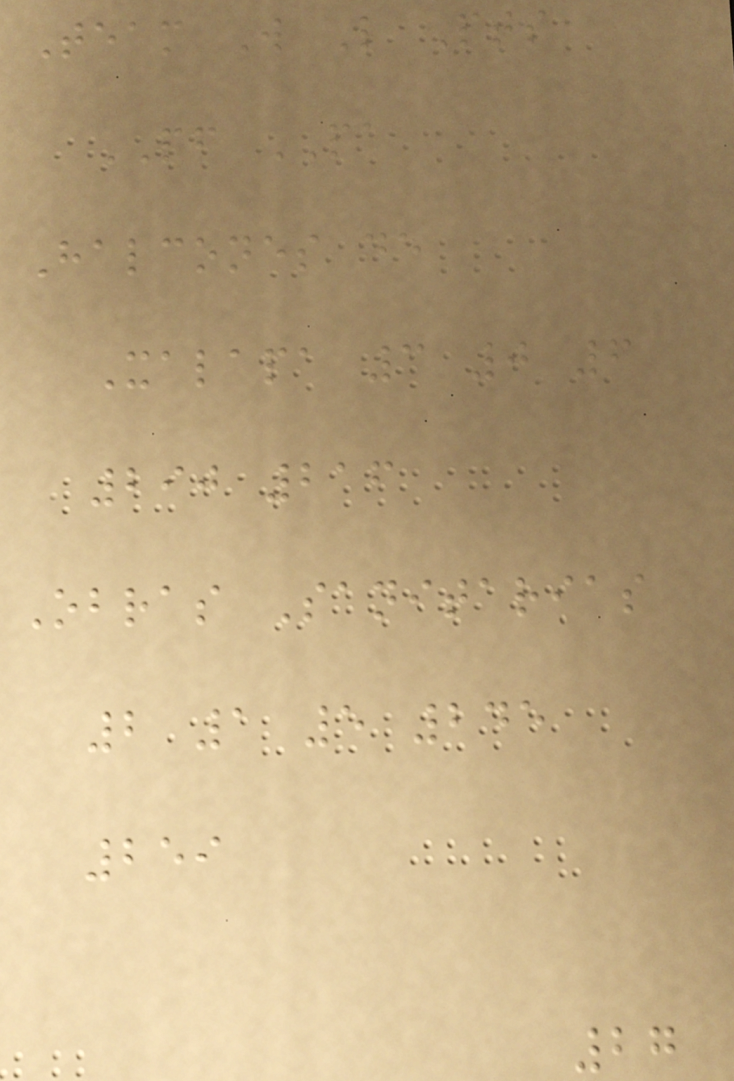Team W L Pts
PF PA
Halcones de
Xalapa 3 0 6
290 216
Obras Sanitarias
2 1 5 245
259
27
